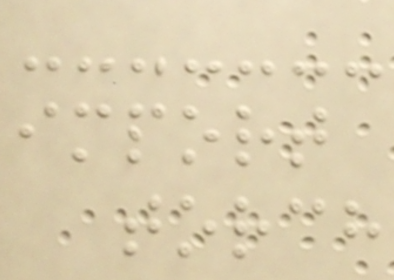import
torch
